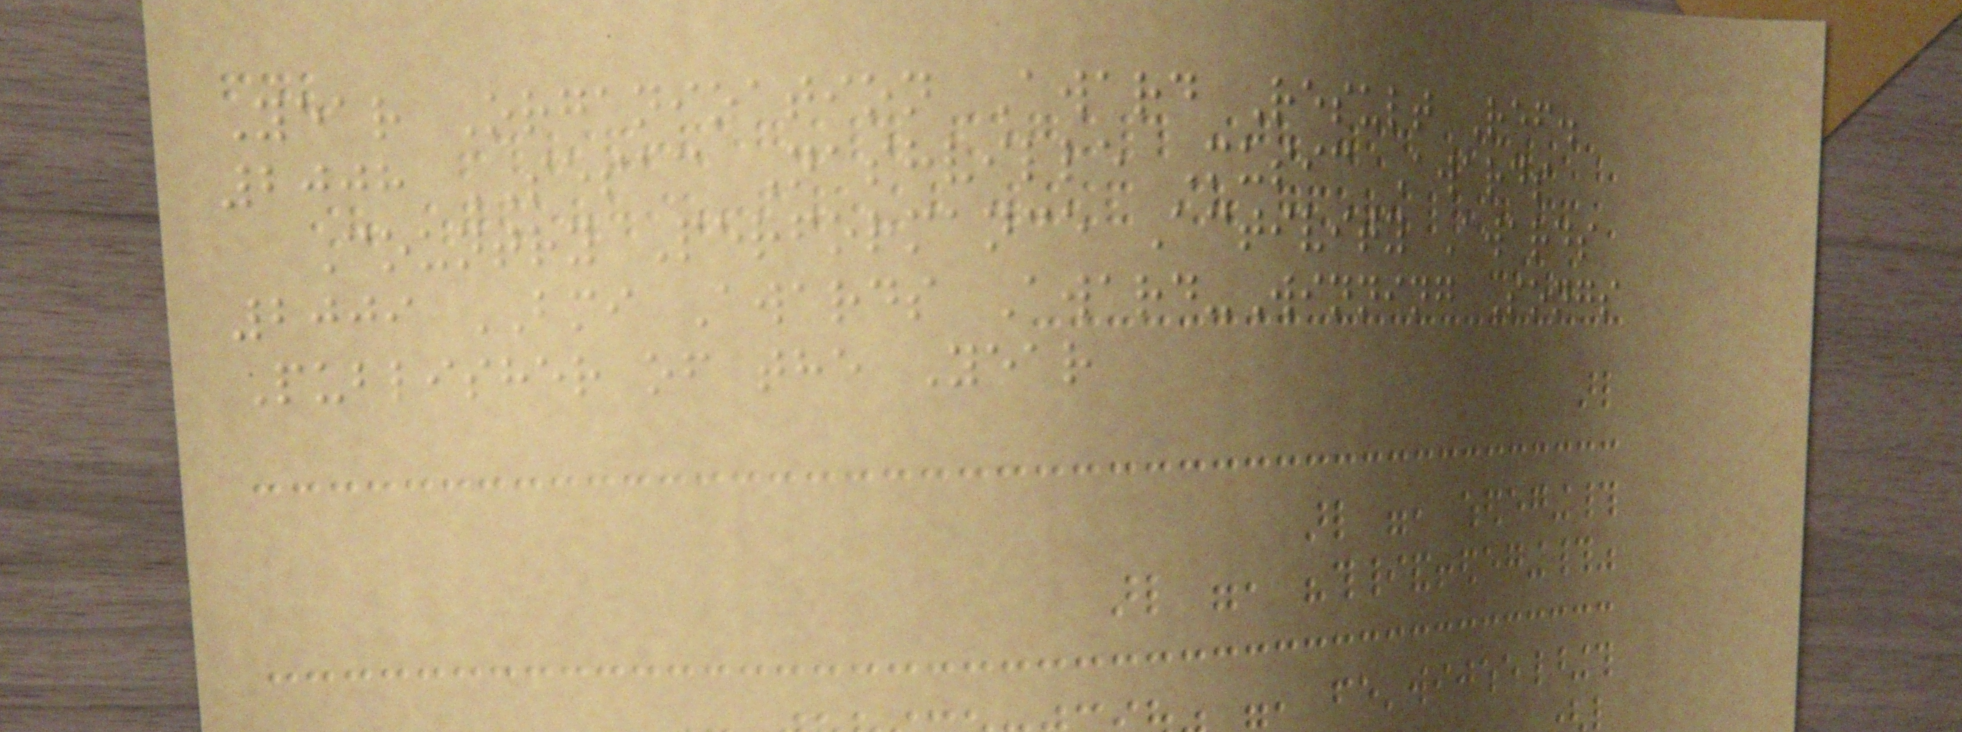Year Organization Award Result Ref.
2008 SESAC Nashville Music Awards
Country Performance Activity Awards
2009 BMI Awards Award-Winning Songs
Publisher of the Year
